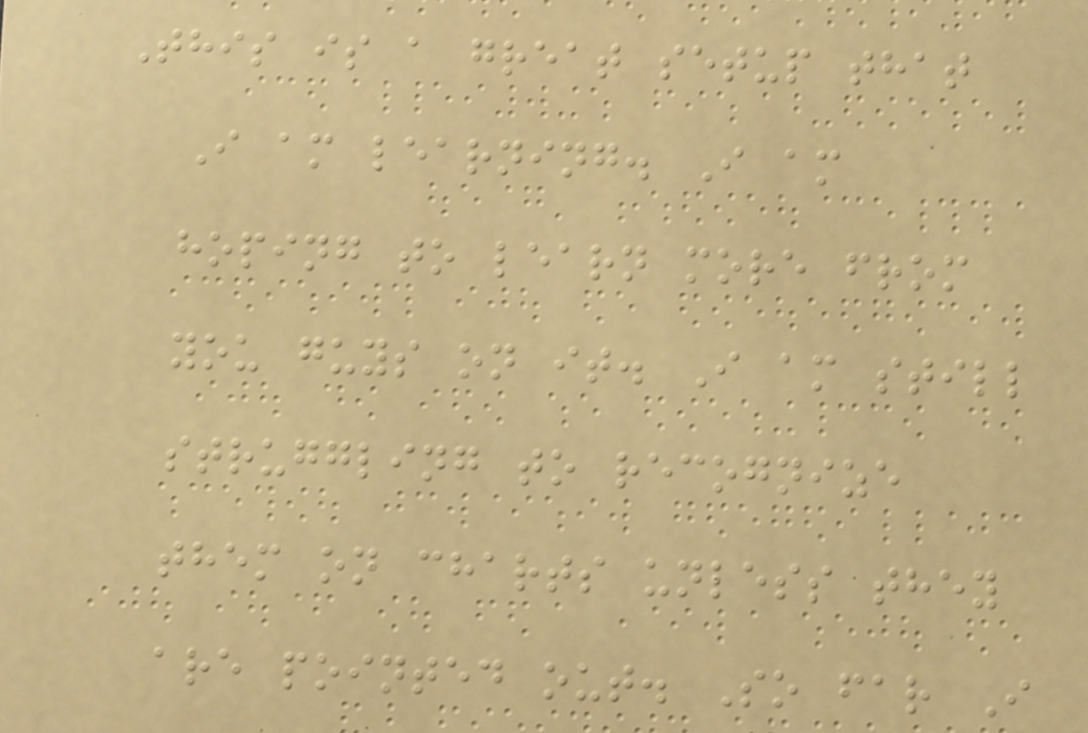This is a great setup that
I am learning. I am
hoping to learn more from
you guys on it. I am still
struggling to recognize
them on charts unless they
are pointed out. So far I
